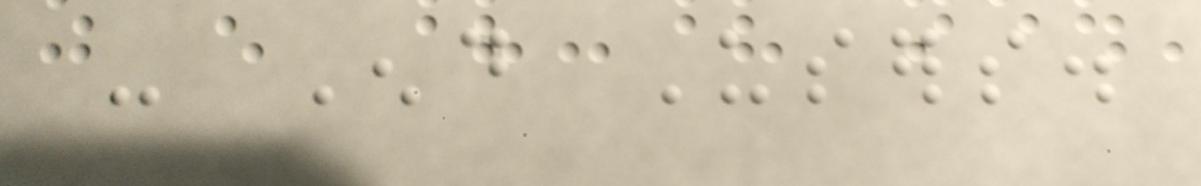- End Users.
